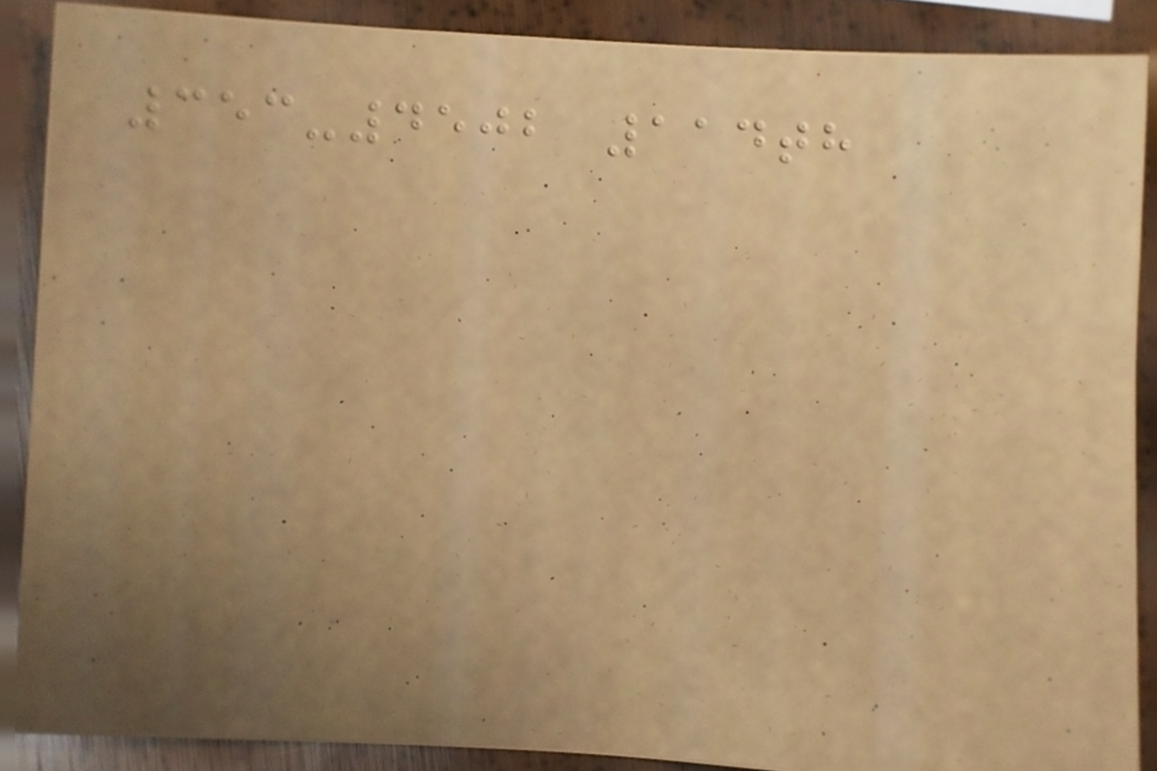353-4502 114th
